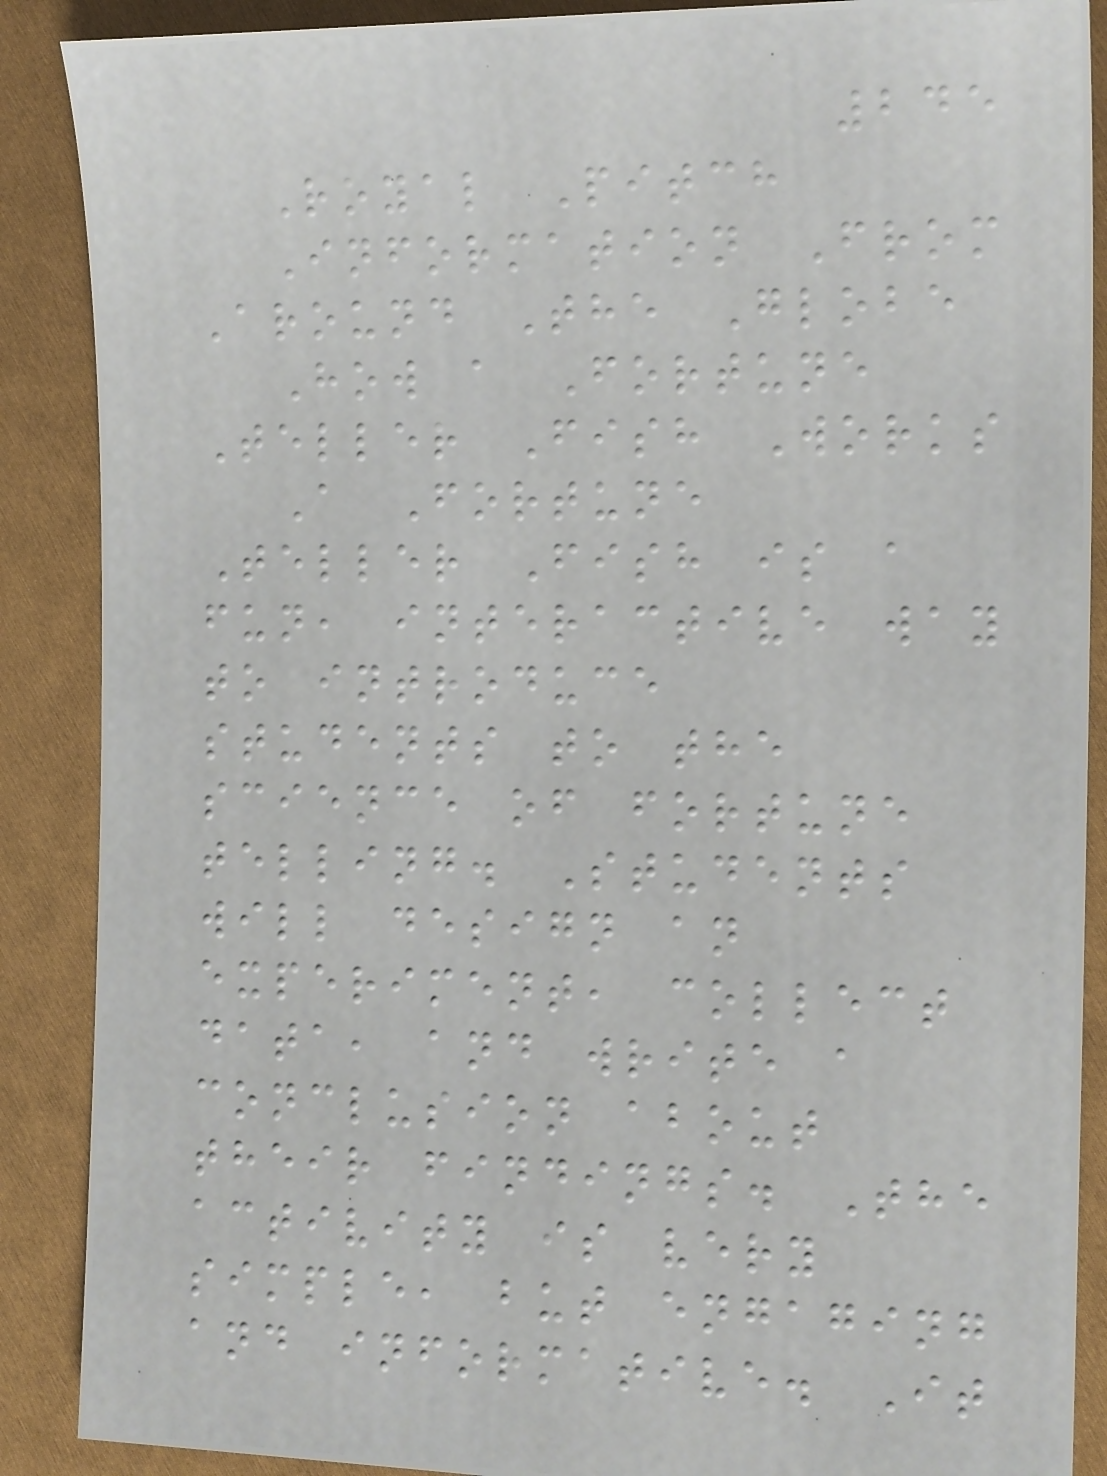245
Royal Pitch
Information From
Around The Globe
How a Fortune
Teller Fish Works
A Fortune
Teller Fish is a
fun, interactive way
to introduce
students to the
science of fortune
telling. Students
will design an
experiment, collect
data, and write a
conclusion about
their findings. The
activity is very
simple, but engaging
and informative. It
